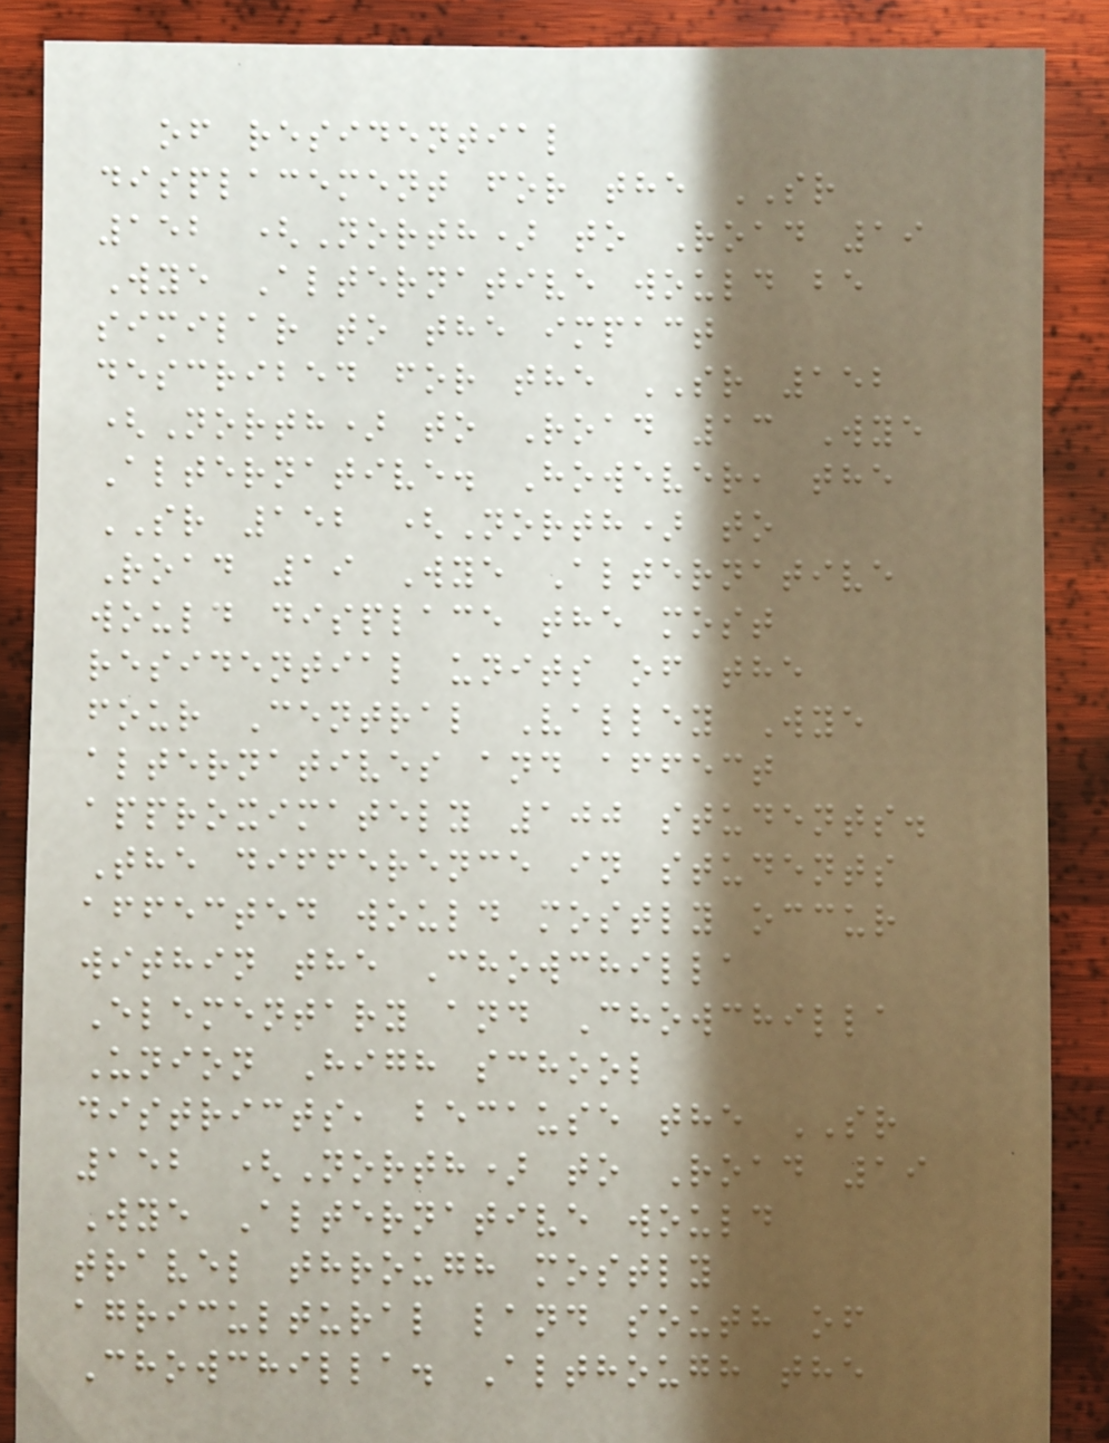of residential
displacement for the SR
152 (North) to Road 19
Wye Alternative would be
similar to the impact
described for the SR 152
(North) to Road 13 Wye
Alternative. However, the
SR 152 (North) to
Road 19 Wye Alternative
would displace the most
residential units of the
four Central Valley Wye
alternatives and affect
approximately 100 students.
The difference in students
affected would mostly occur
within the Chowchilla
Elementary and Chowchilla
Union High school
districts, because the SR
152 (North) to Road 19
Wye Alternative would
travel through mostly
agricultural land south of
Chowchilla. Although the
